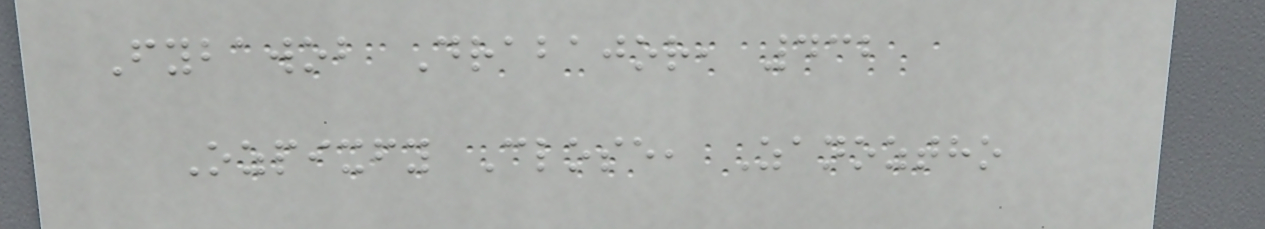Fybawob Drabajor, 432
Ozpixfy Close, Zanoztho
